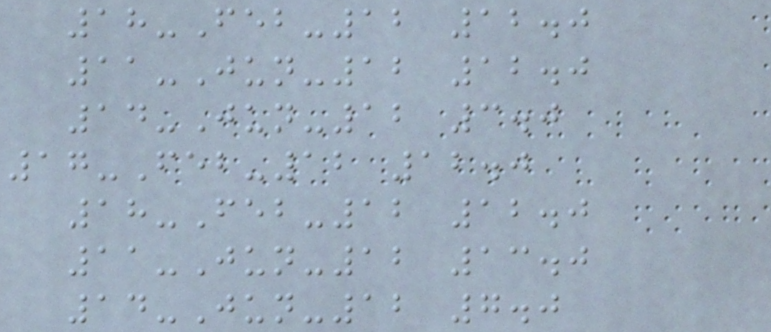18-Feb-12 12.0
11-Jun-12 12.0
14-Jun-12 3.0
17-Feb-12 12.0
18-Feb-12 12.0
11-Jun-12 13.0
14-Jun-12 7.0
